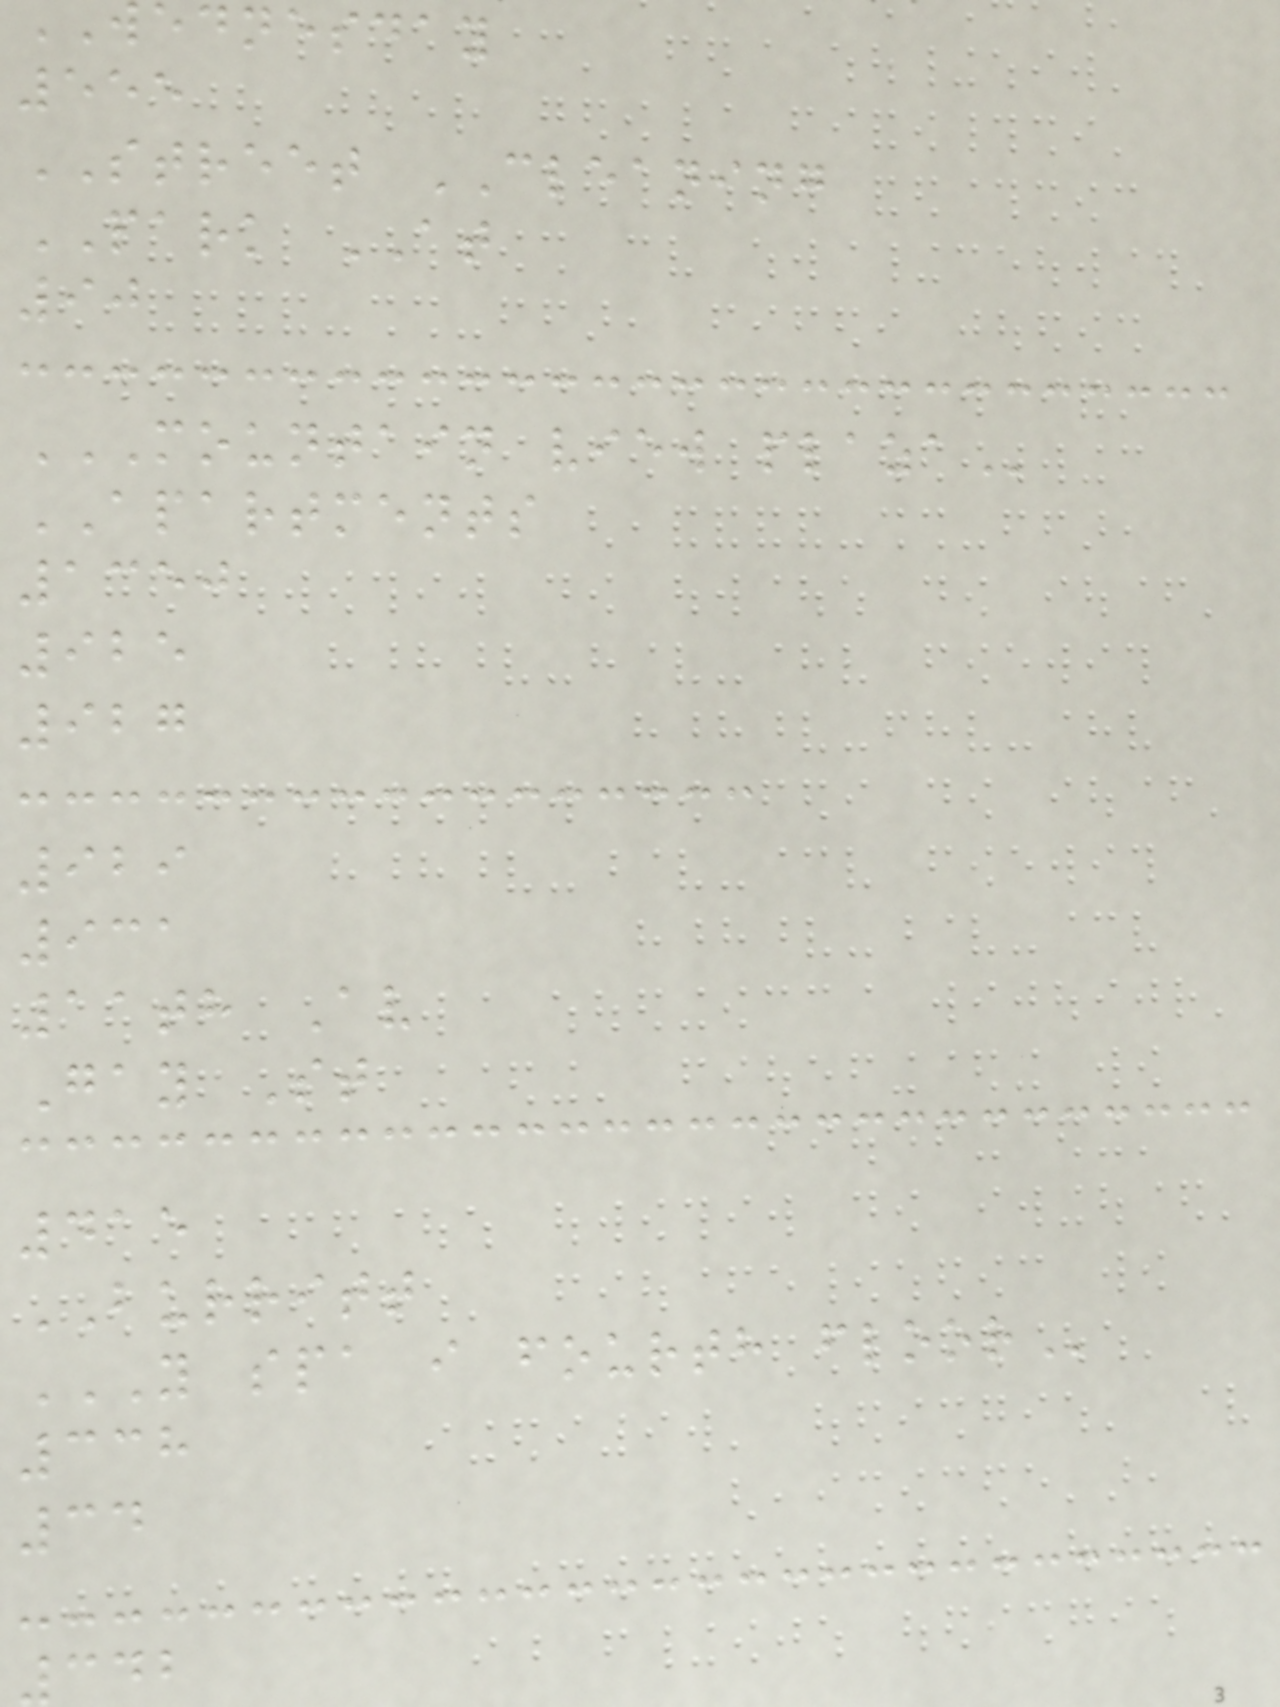ednesday
555
STREET CLEANING
PARK AT
90
MOUNTAIN VIEW PLAZA
APARTMENTS
1350
925
927
929
931
11th Av
Gay St
415
BURRITT
Y SPA I FOURTH FLOOR
338
34
342
